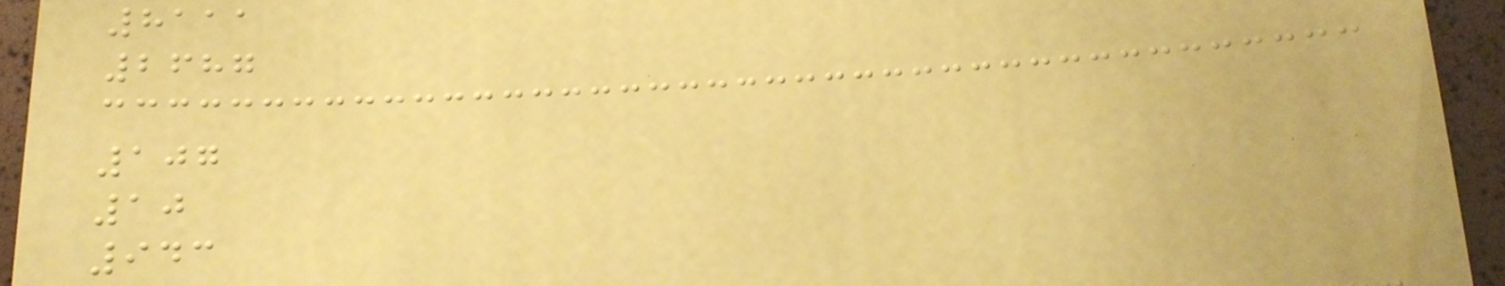8111
2687
107
10
943
